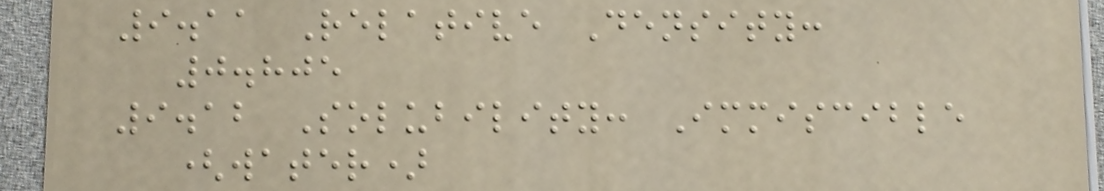9.11 Relative Density:
0.805
9.12 Solubility: Immiscible
(water)
